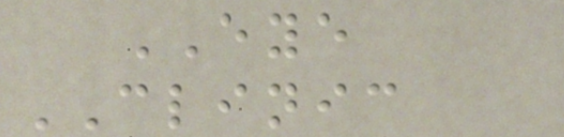EYE
CLINIC
